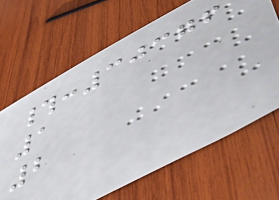#:30376
1
2
